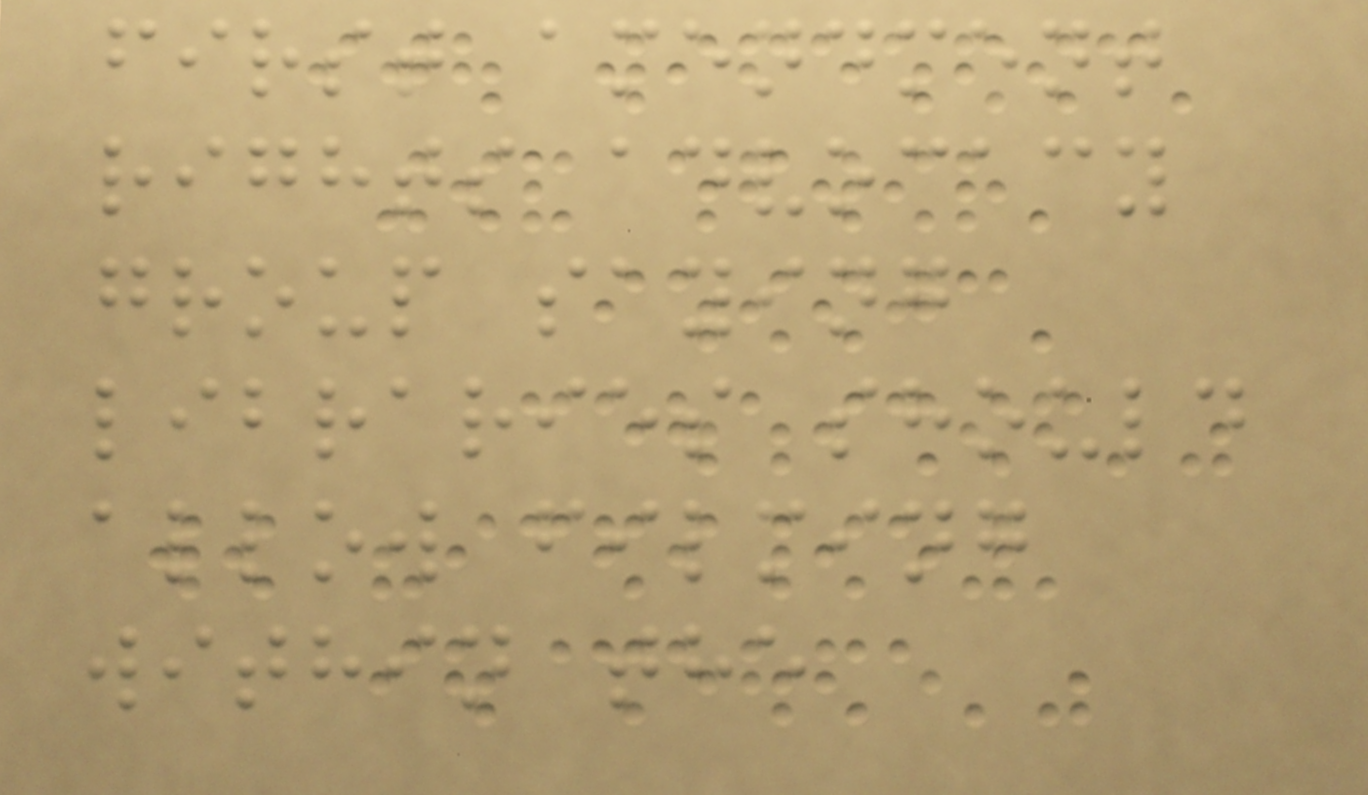first amendment
rights advocacy
group saying
libraries should
allow filming
within the
